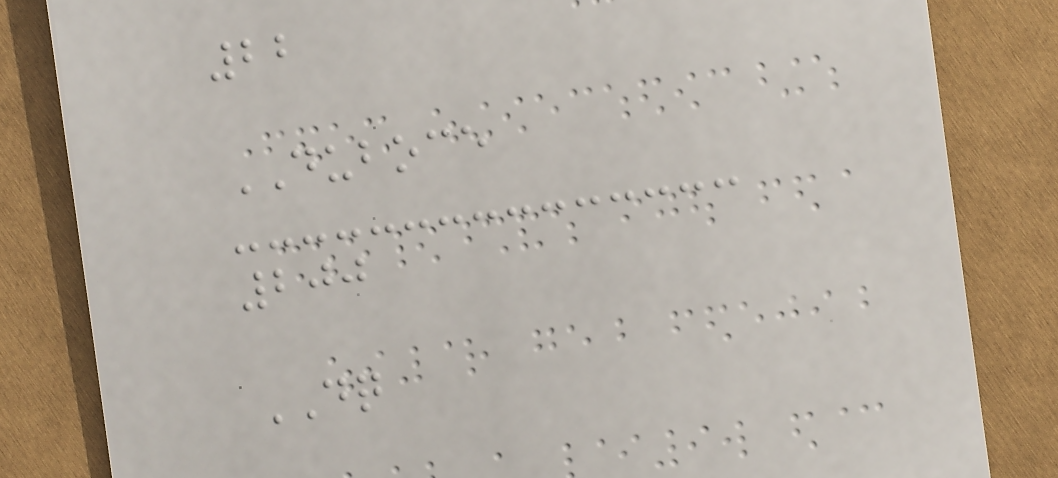22
DUBOCE
200
DQ
